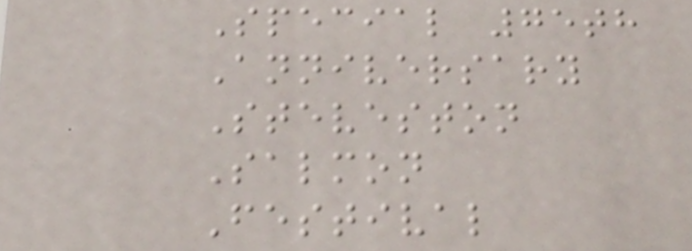Special 75th
Anniversary
Steveston
Salmon
Festival
